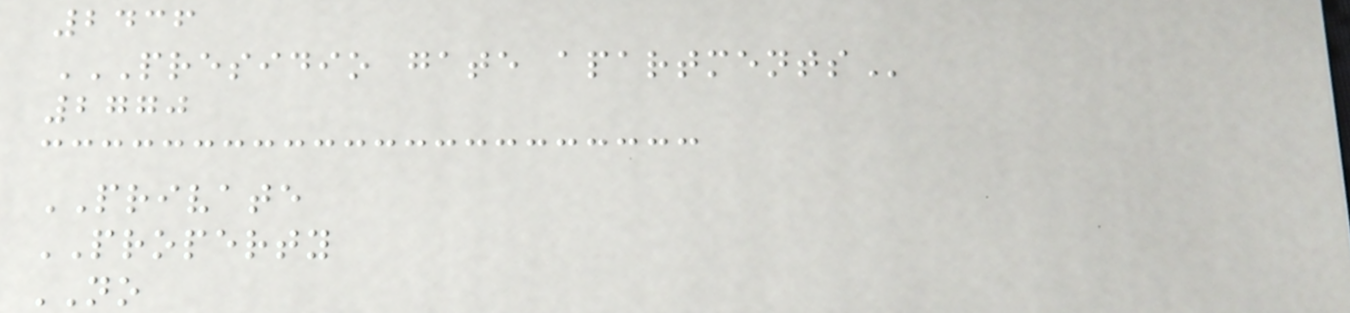2436
PRESIDIO GATE APARTMENTS
2770
PRIVATE
PROPERTY
NO
